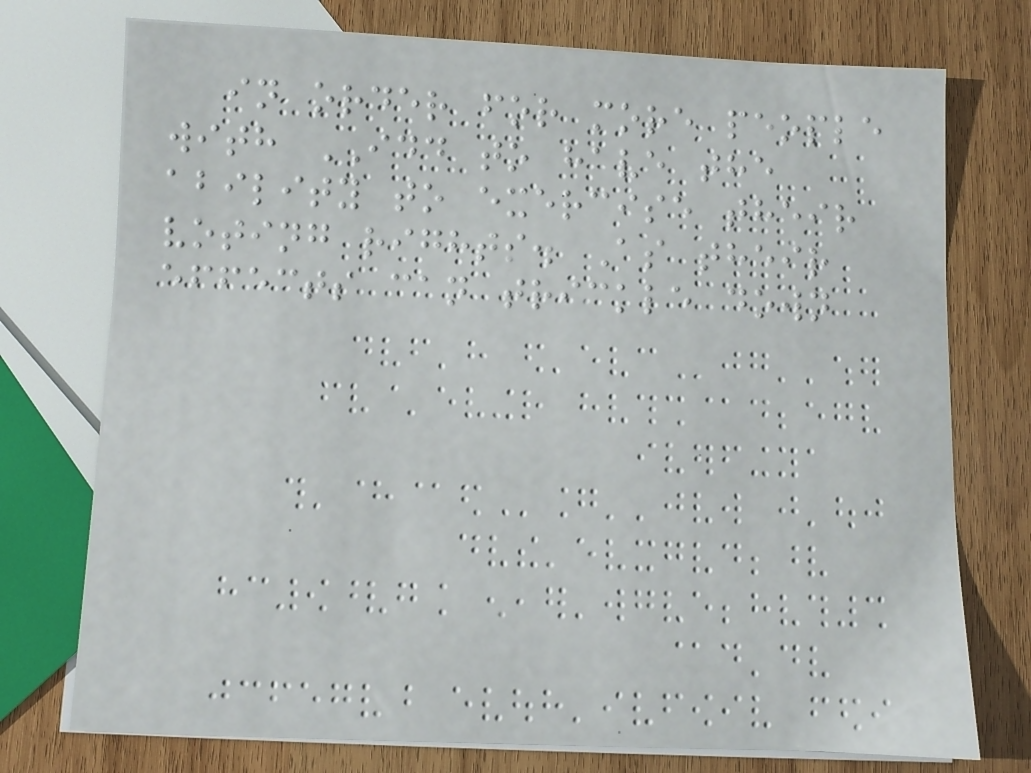in order for more people
with IDD to have the
ability to exercise their
voting rights. As their
effects can trickle down
